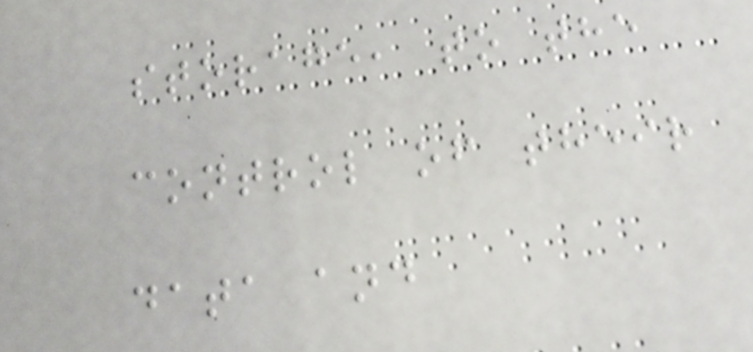storage, to the
control of their
data and
